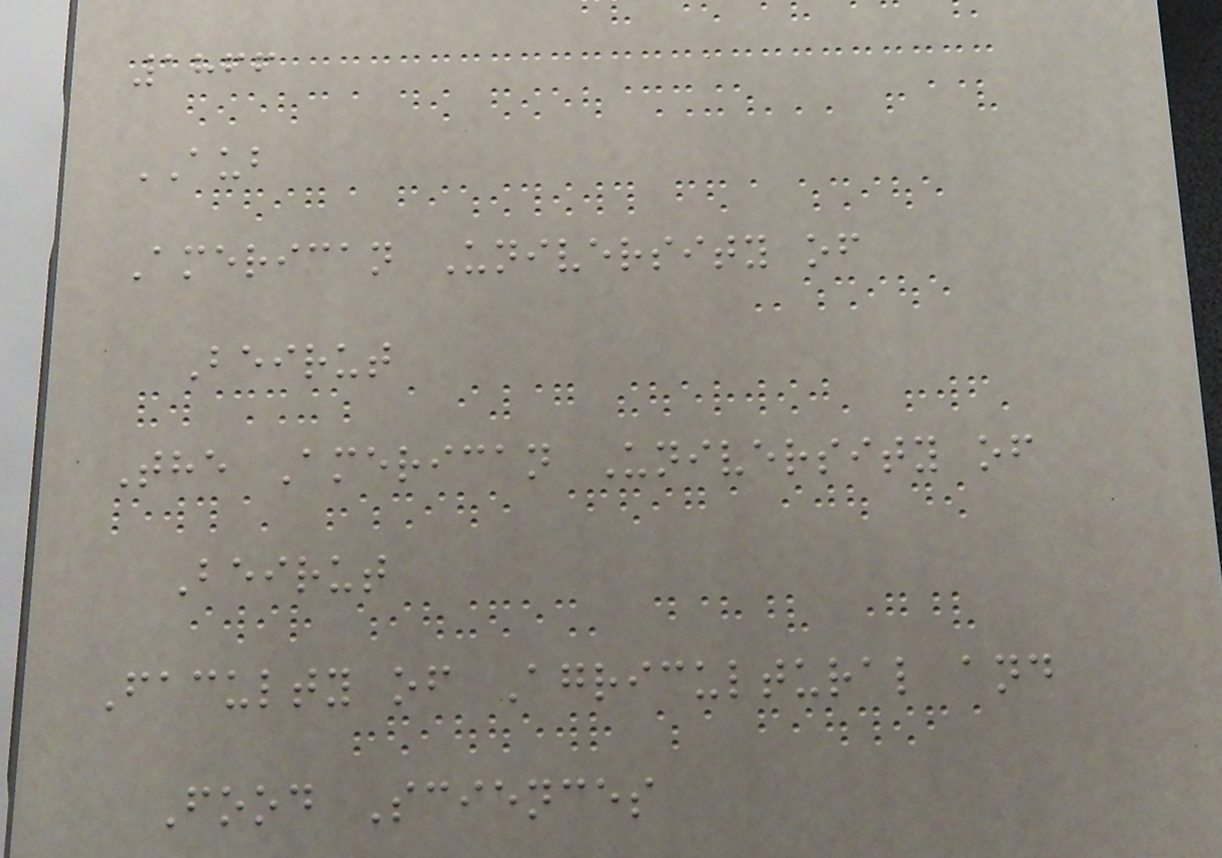1866
AUB
American University of
Beirut
The American University of
Beirut
Faculty of Agricultural and
Food Sciences
